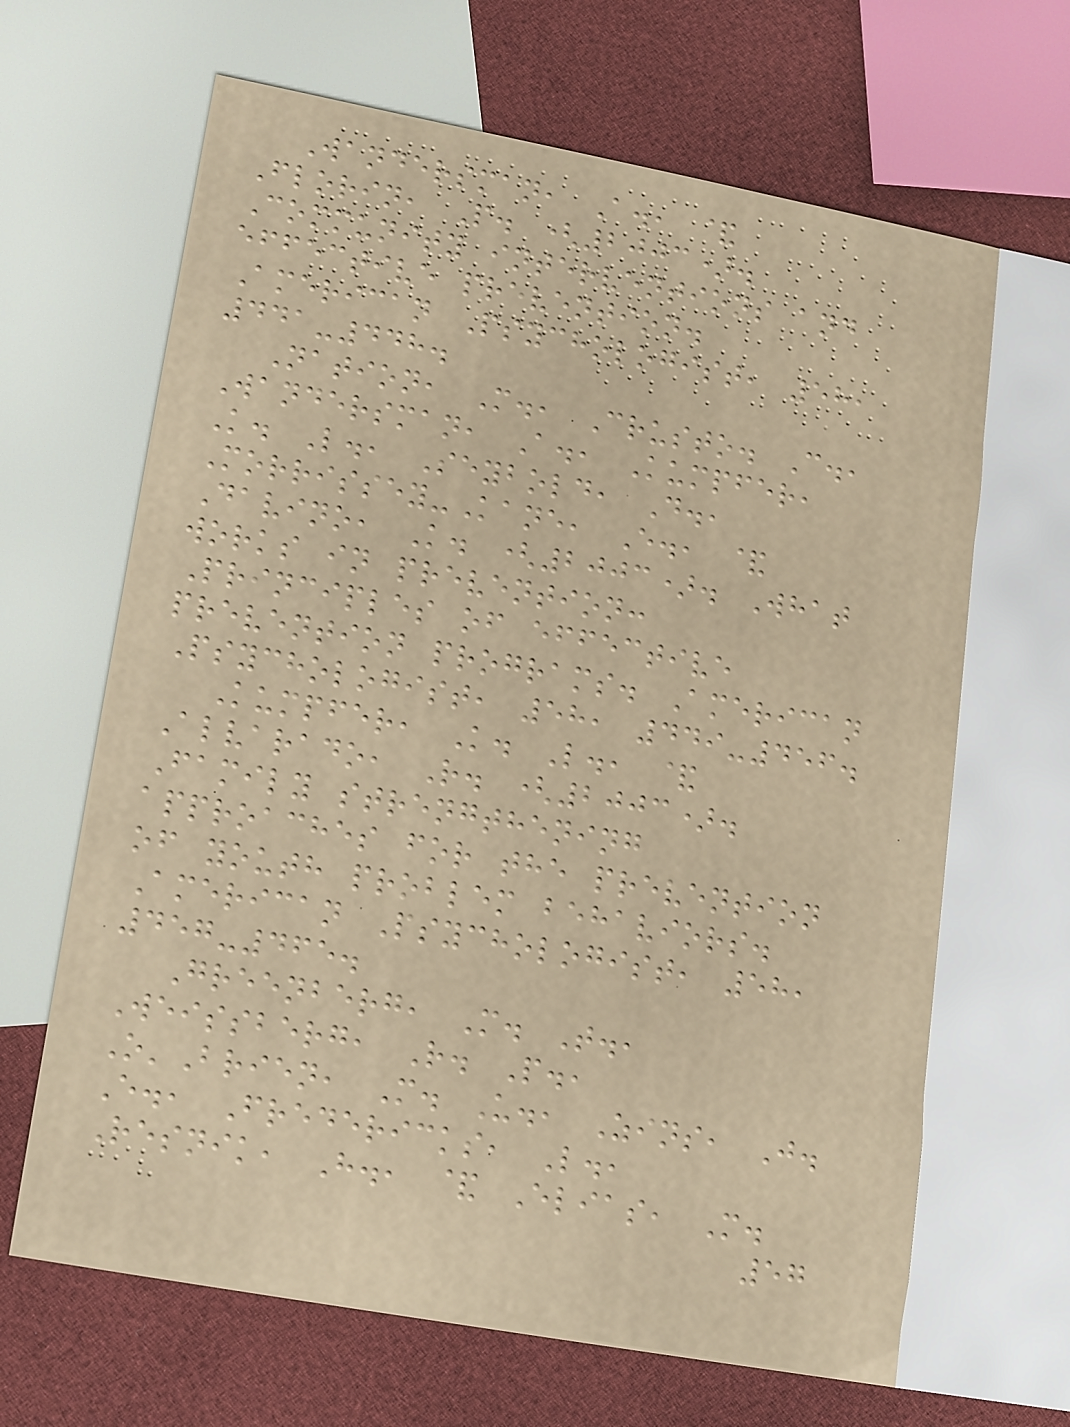Wandersman, A., &
Florin, P. (2003).
Community interventions and
effective prevention.
American Psychologist, 58,
441-448.
Nation, M., Crusto. C.,
Wandersman, A., Kumpfer,
K. L., Seybold, D.,
Morrissey-Kane, E., &
Davino, K. (2003). What
works in prevention:
Principles of effective
prevention programs. American
Psychologist, 58, 449-456.
Kumpfer, K. L., &
Alvarado, R. (2003).
Family strengthening
approaches for the prevention
of youth problem behaviors.
American Psychologist, 58,
457-465.
Greenberg, M. T.,
Weissberg, R. P.,
O'Brien, M. U., Zins, J.
E., Fredericks, L.,
Resnik, H., & Elias, M.
57
